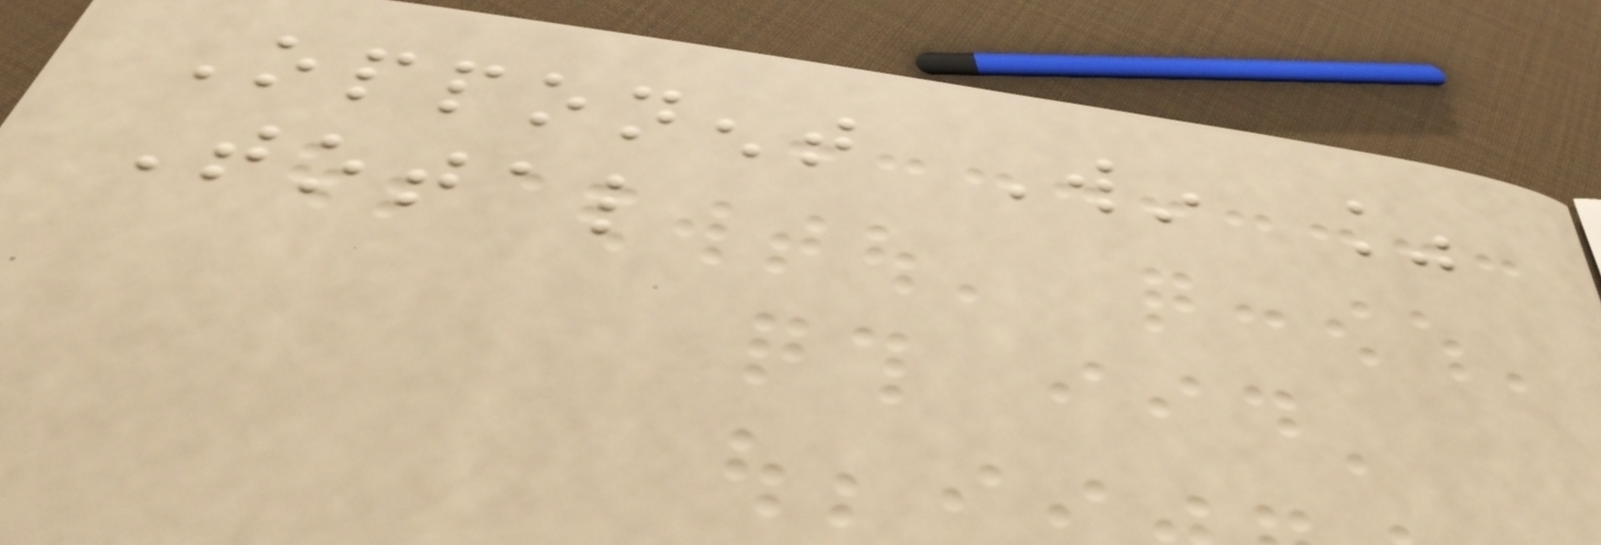Opponent Win %
Total
